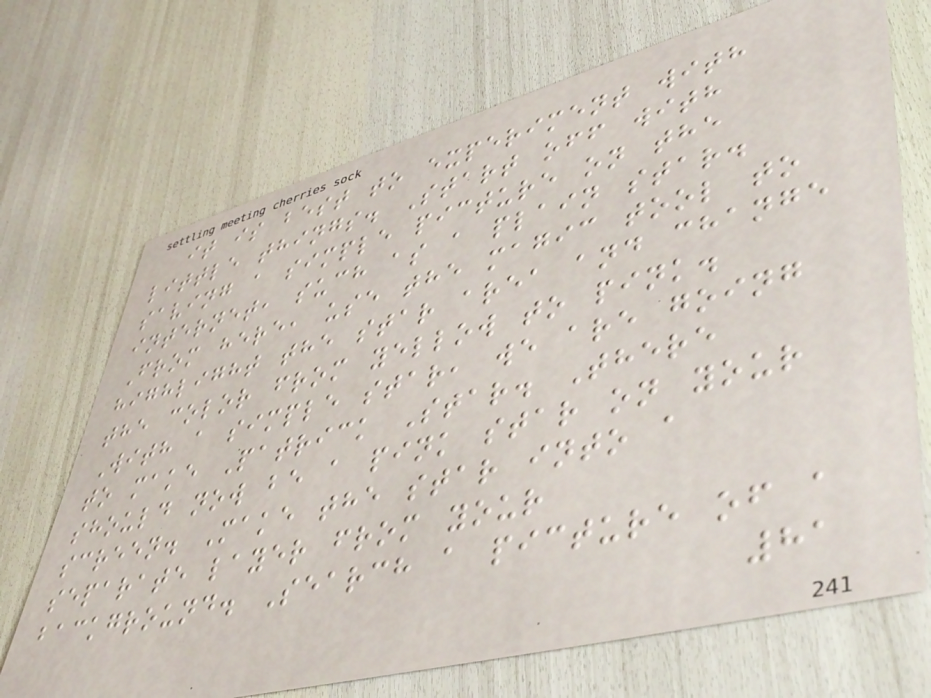it is best to experiment with
little things. Start off with
saving a simple picture on the
internet, such as a plain star.
From here, use the magic tool to
highlight the star area and change
the color from yellow to pink.
With a simple star, we are going
to make Patrick Star. There
should now be a pink star on your
screen. Make the star into a
separate layer from your
background. Search a picture of a
81
